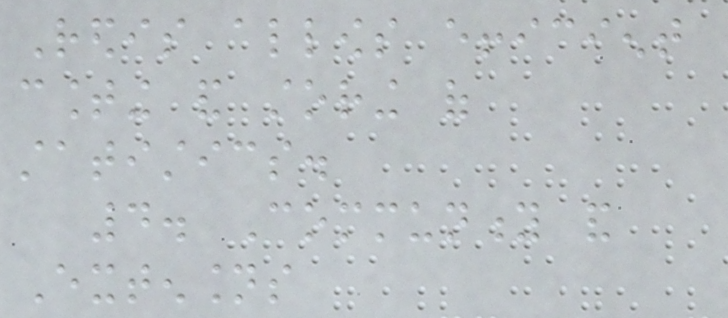Redis allows efficient
counting and storing of
statistics.
4. Community and
Extensions
